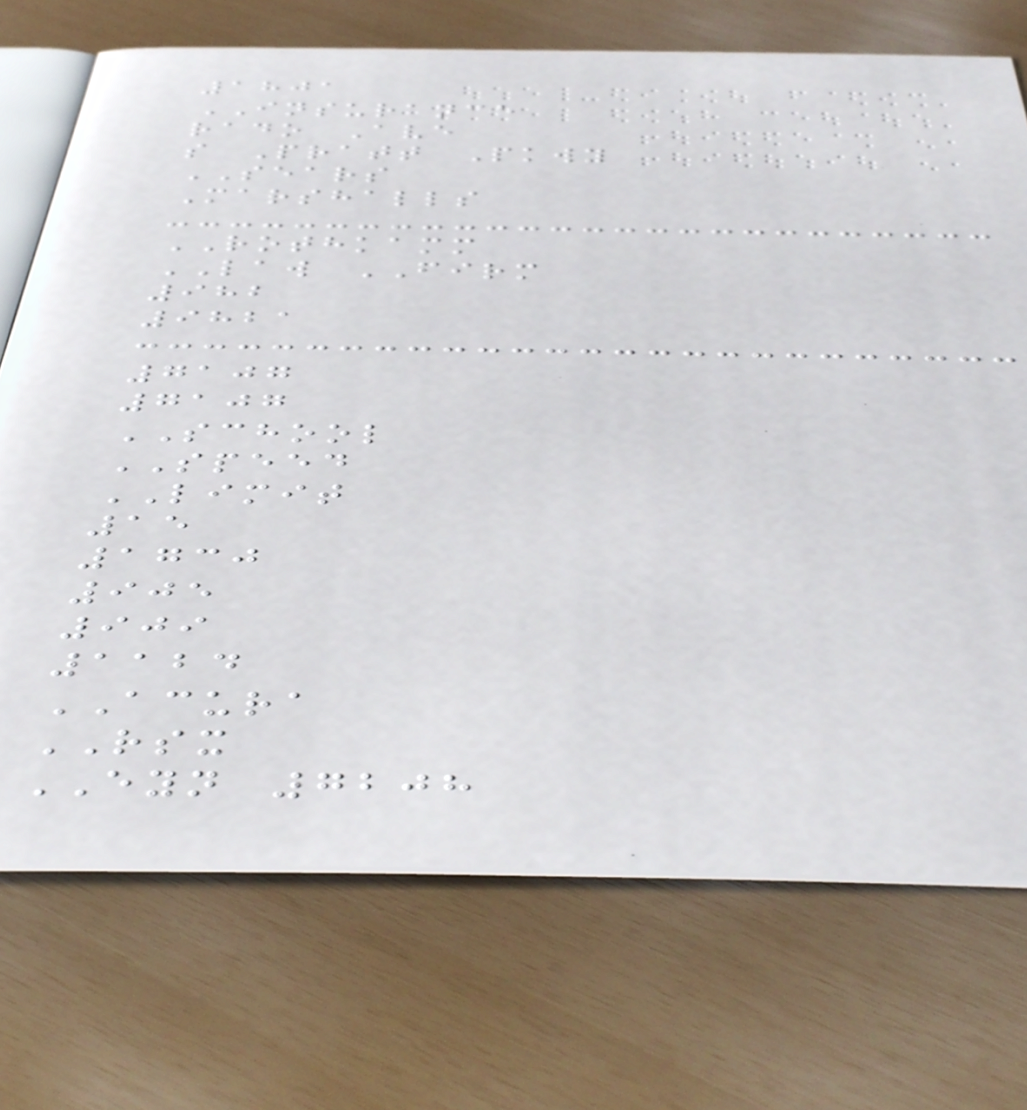1801
INSURANCE
rado Ave
s Pratt Pkwy
SEARS
Marshalls
ROTHKAMM
LAW FIRM
982
9821
7107
7107
SCHOOL
SPEED
LIMIT
15
1730
905
909
1124
ACURA
RSX
EYN 7208
